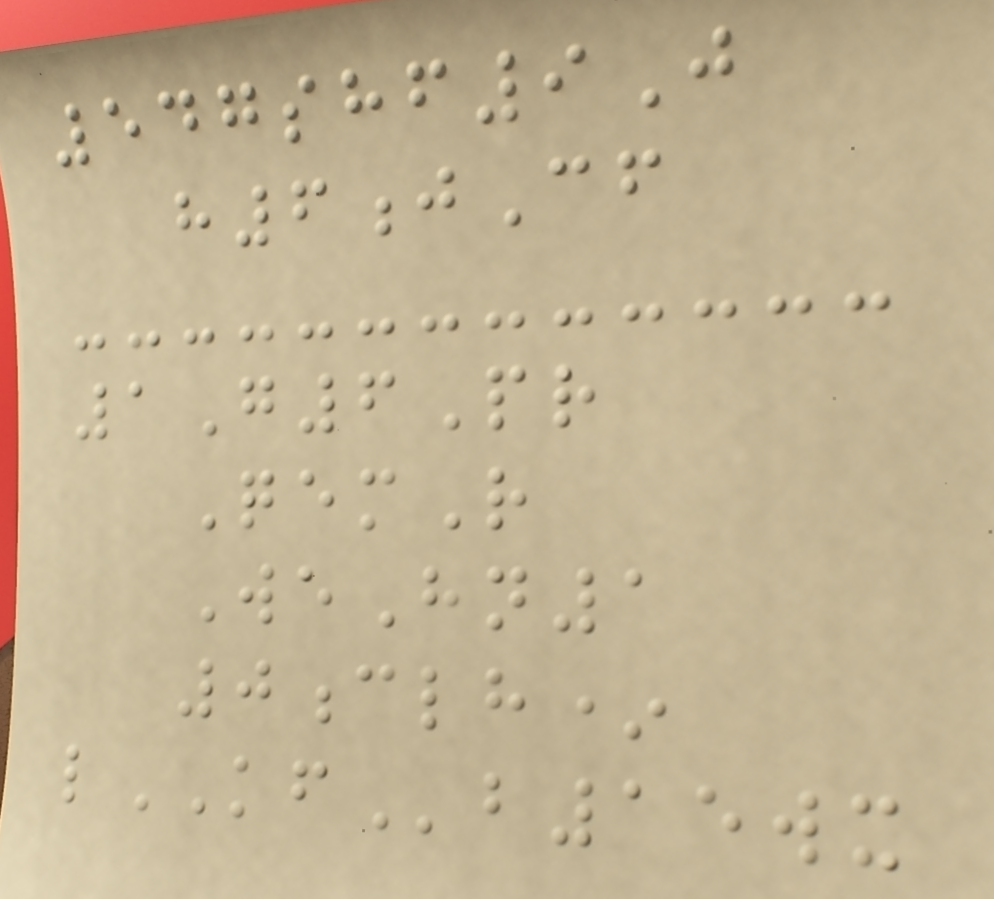547shf9J
h6jCf
1G6Pr
QemR
WeHn1
0clh*
lKFb15wx
